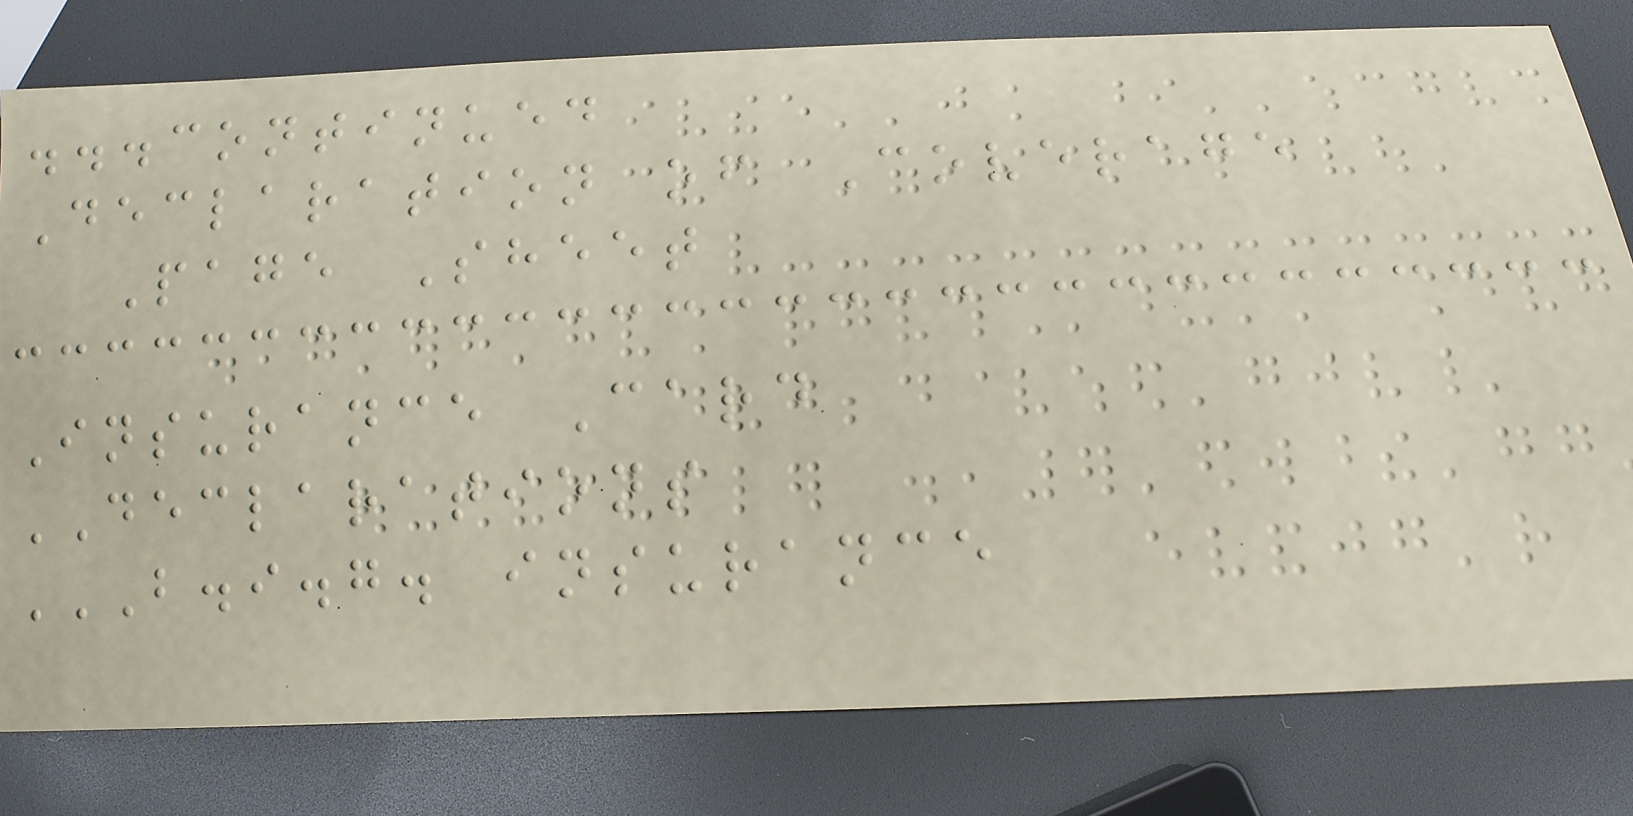...continued
Declaration of Coverage
Page Sheet
Insurance Card
DECLARATIONS
B.I.G. INSURANCE
